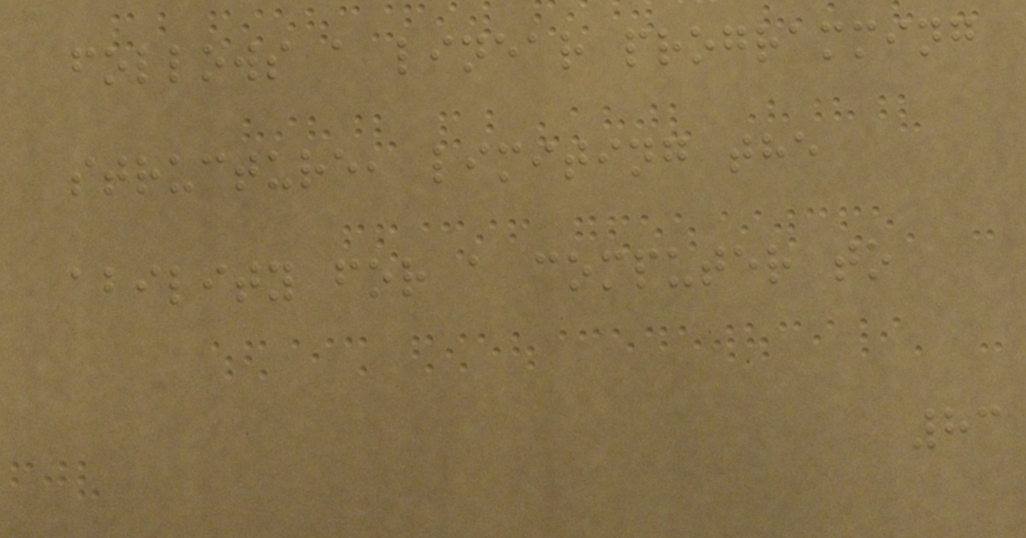follows a linear programming
structure, limiting the
ability for a computer to
83
